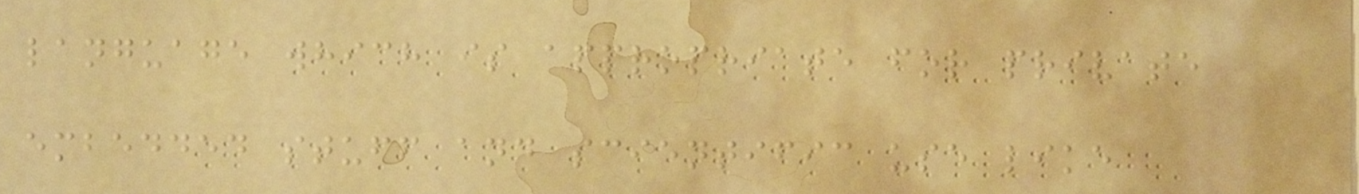language which is appropriate for private
embedded stuff and scientific use like
